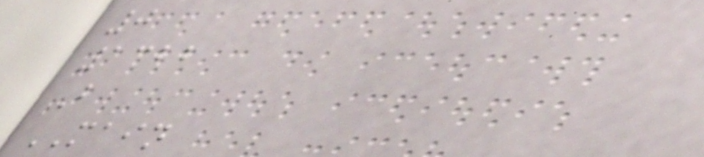0
1322
B
MAIN
